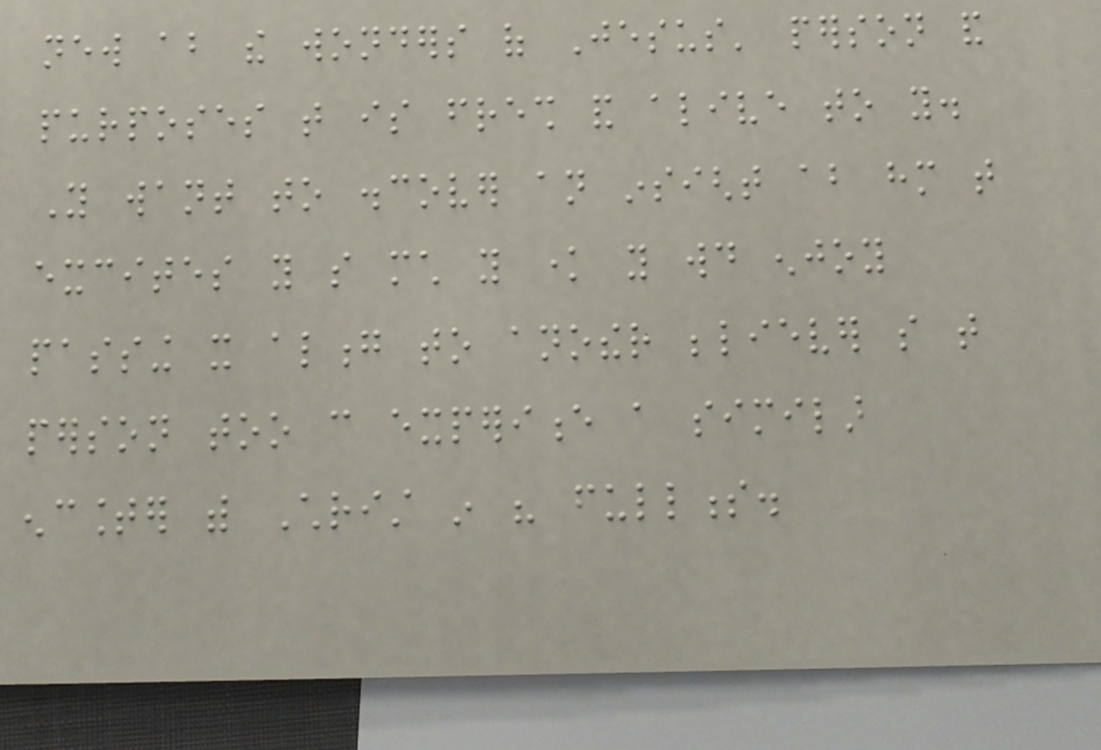new about the wonders of Jesus' person and
purposes that is fresh and alive to you.
You want to discover an insight about him that
excites you so much you know you would enjoy
passing it along to another believer so that
person too can experience a similar
encounter with Christ in his fullness.
